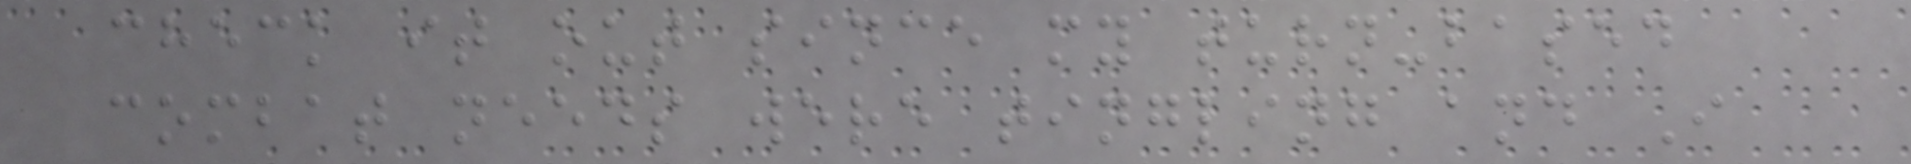check it out since my turn-based
combat needs were tingling and I
